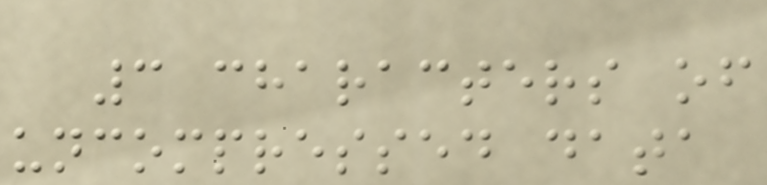3 characters of
uncompressed data
